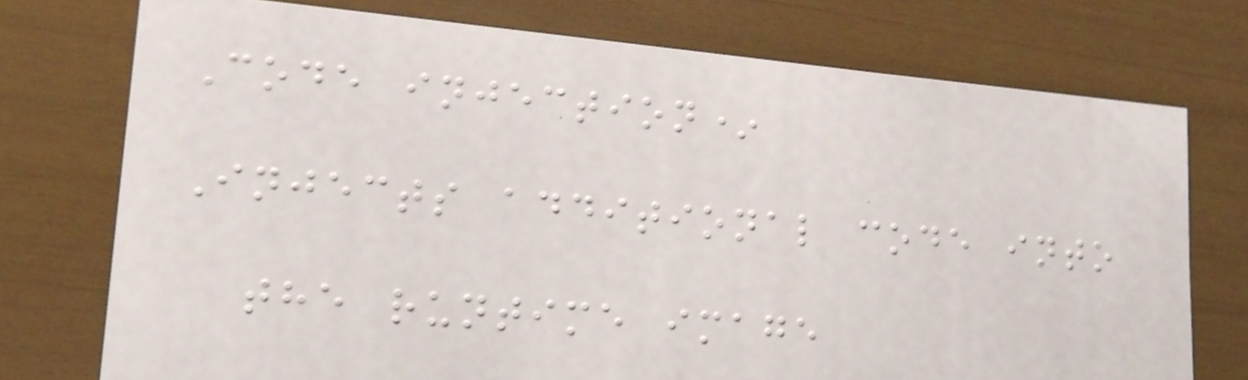Code injection*
Injects additional code into
the runtime image
